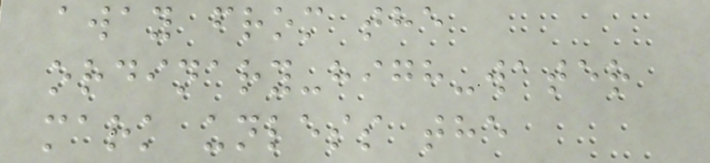away from the
ordinary-high-water
mark unless the
